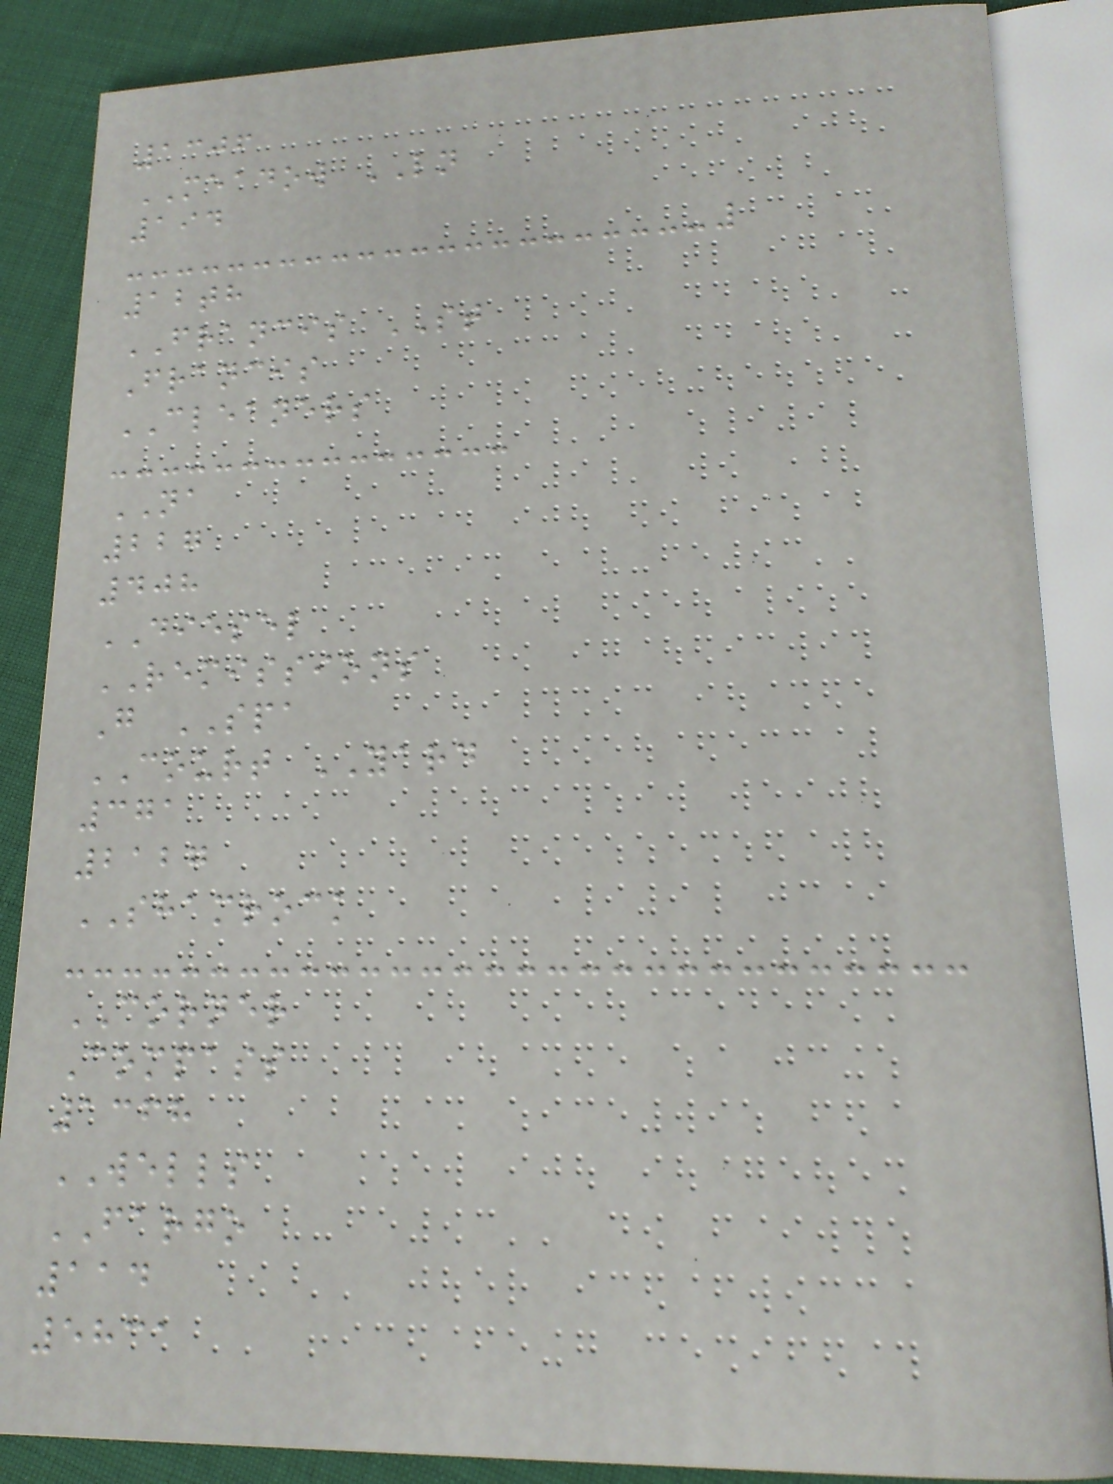1306
MEADOW LN
194
12th
FRANCIS ST
Francis
CLEANERS
NA
227
408
DIESEL
REMISSIONS
G SPA
COURT YARD
371
2127
SHAMROCK
CORNER
Compass
1368
WELLS
FARGO
114
5831
